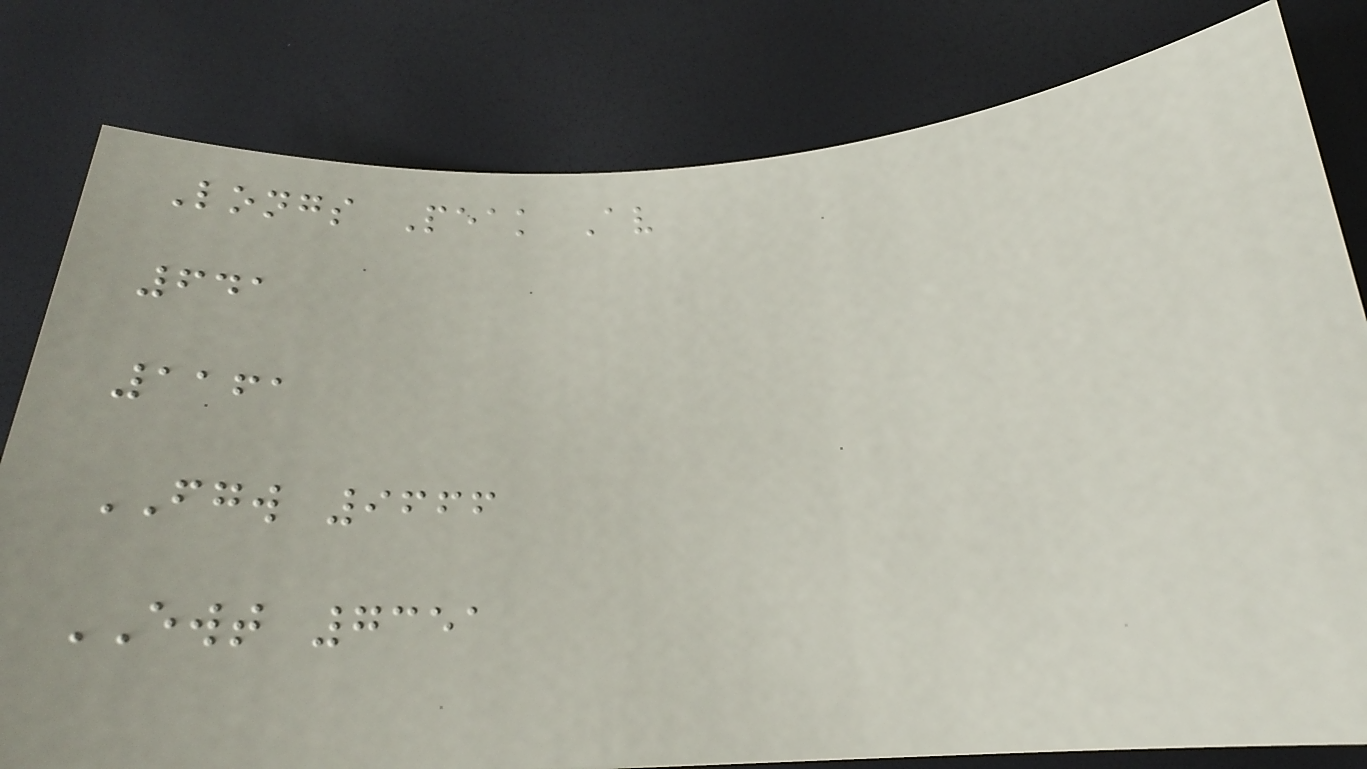Longs Peak Av
641
1161
FGW 9666
EWT 7351
